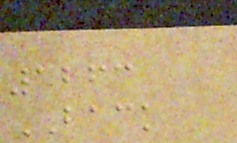1263
BACK
